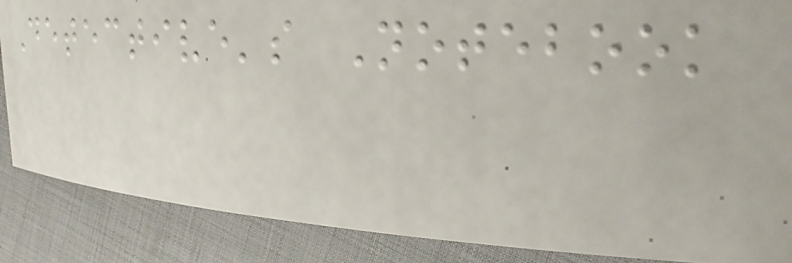Detective's Notebook
